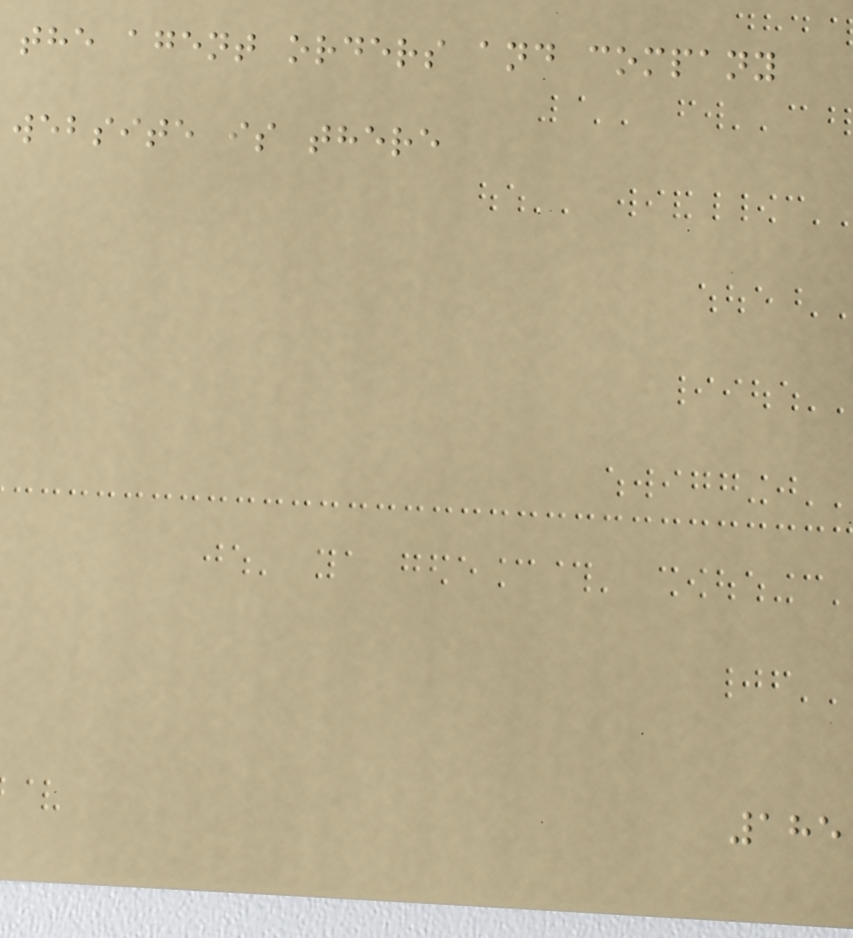the agent orders and company
website is there
185
